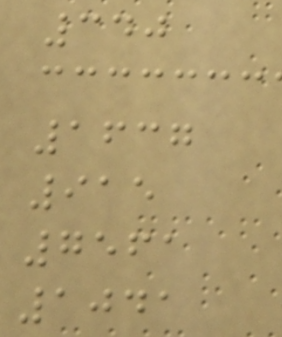340
1637
915
7561
1041
